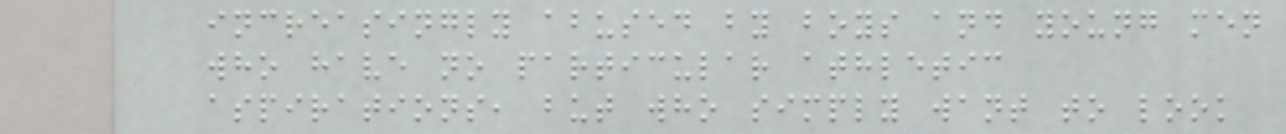increasingly abused by boys and young men
who have no particular athletic
aspirations, but who simply want to look
